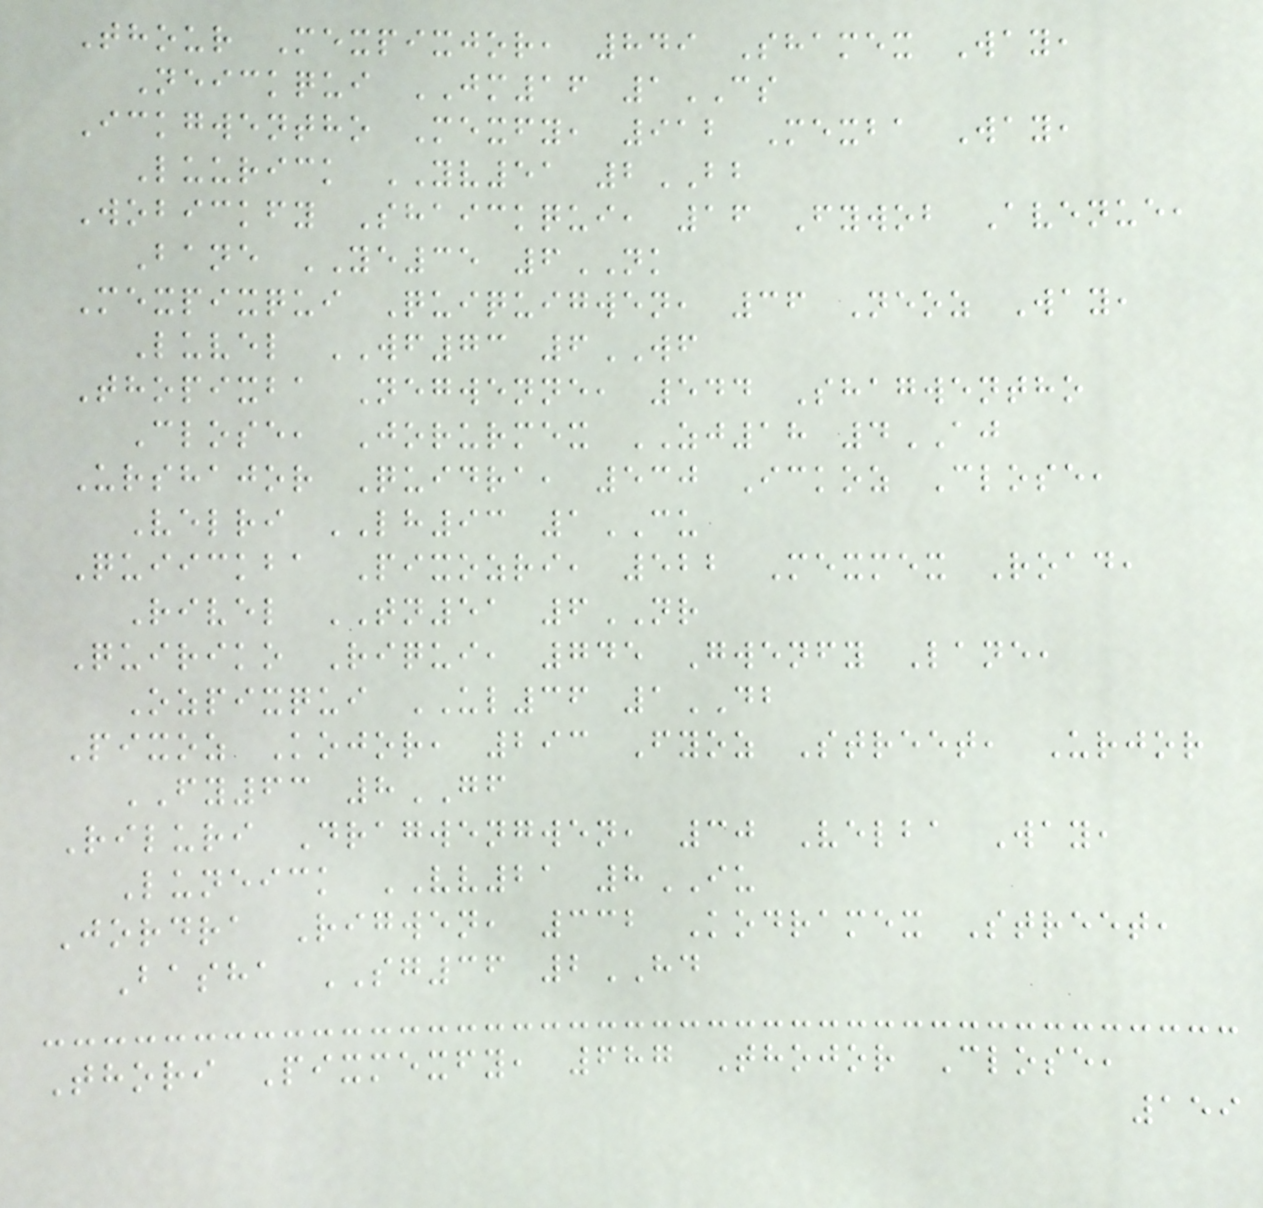Thour Mexpixjor, 849 Shamex Way,
Neickqui JM16 1CS
Ickgwentho Mexfy, 912 Mexba Way,
Luurick YV51 2BB
Wobickfy Shaickqui, 16 Fywob Avenue,
Bane YE35 6NK
Mexpixqui Quiquigwen, 36 Neoz Way,
Luvel WF73 6WF
Thopixba Negwenne, 544 Shagwentho
Close, Jorurmex ZJ18 4AJ
Urshajor Quidra, 530 Ickoz Close,
Velri LH93 1CU
Quiickba Pixozri, 522 Mexmex Road,
Rivel TN51 6NR
Quiriko Riqui, 745 Gwenfy Lane,
Ozpixqui UL36 1DB
Pixoz Kojor, 293 Fyoz Street, Urjor
FY63 8GF
Riluri Dragwengwen, 30 Velba Way,
Luneick VV21 8IU
Jordra Rigwen, 332 Kodramex Street,
Basha SG36 2HD
Thori Pixmexfy, 687 Thojor Close,
159
